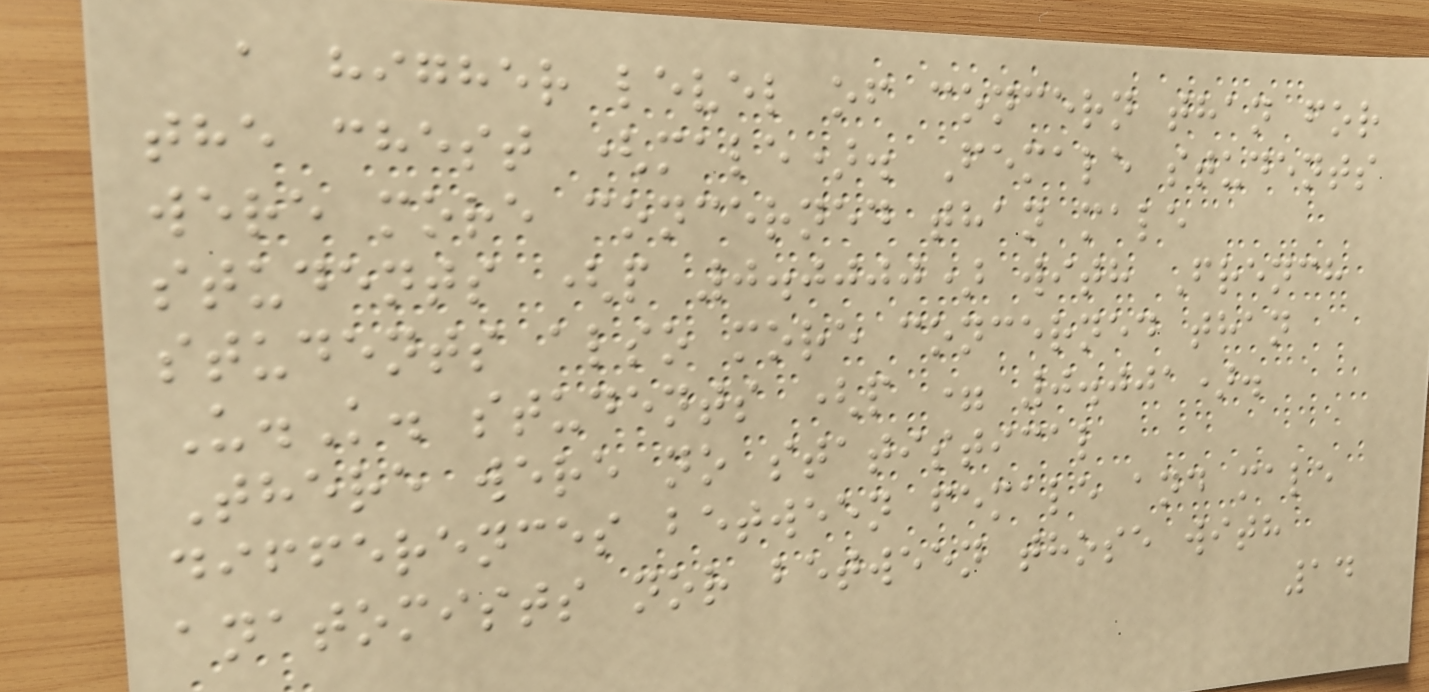a higher level of concern than for
the chest (male). Female students
were more concerned than male
students (p 0.0000) with French
students also more concerned than
U.K. students (p = 0.001).
There were no statistical
differences between female and male
anatomists nor between those with
14
